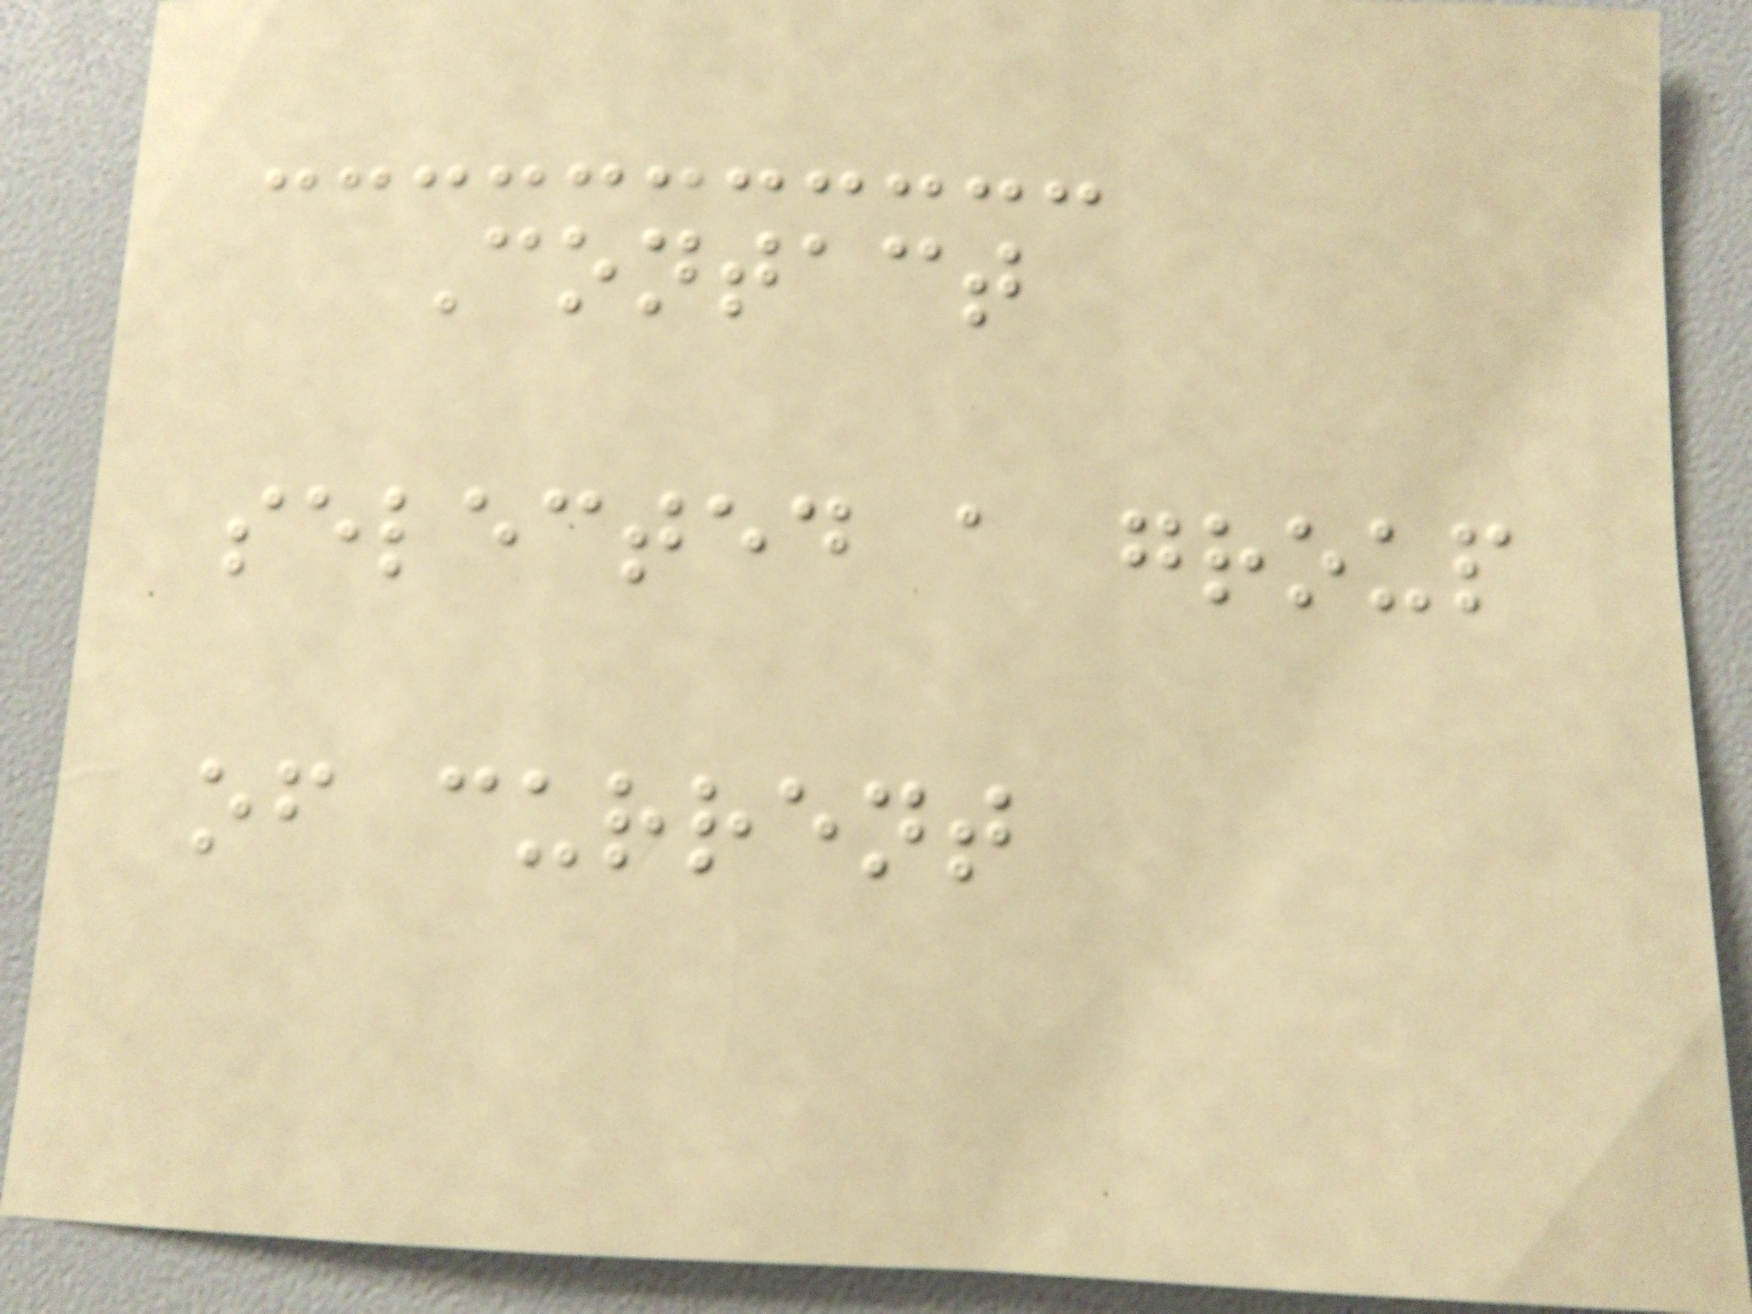Contact
selected a group
of current
